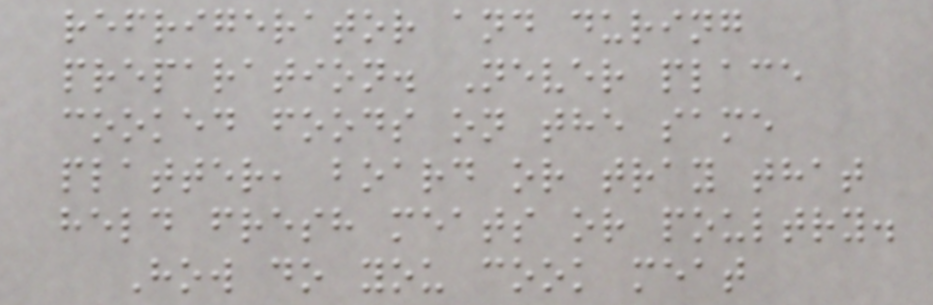refrigerator and during
preparation. Never place
cooked foods on the same
platter, board or tray that
held fresh meats or poultry.
How do you cook meat
